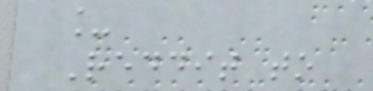_
Reddit to
